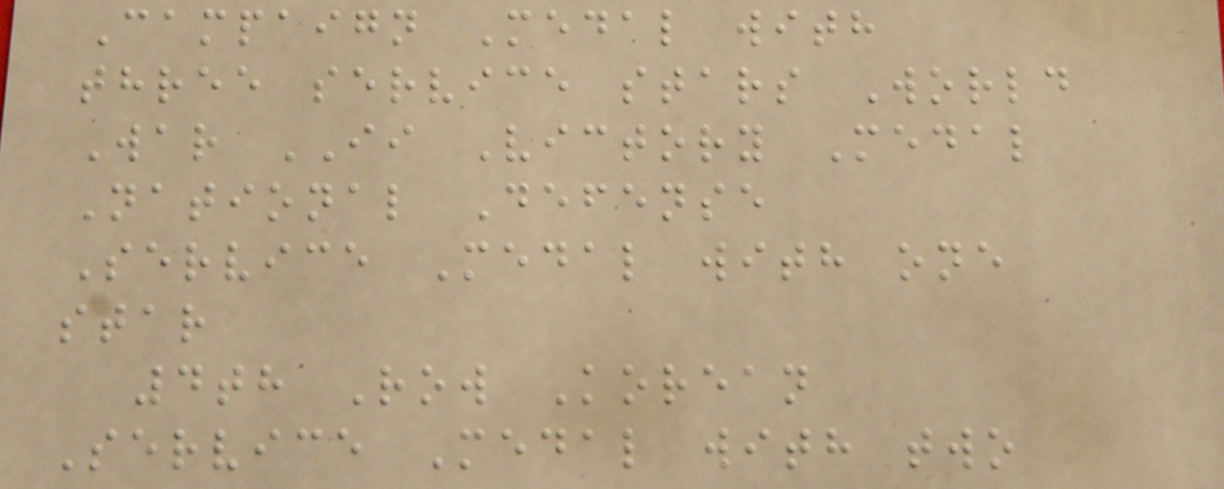Campaign Medal with
three service stars World
War II Victory Medal
National Defense
Service Medal with one
star
4th Row Korean
Service Medal with two
